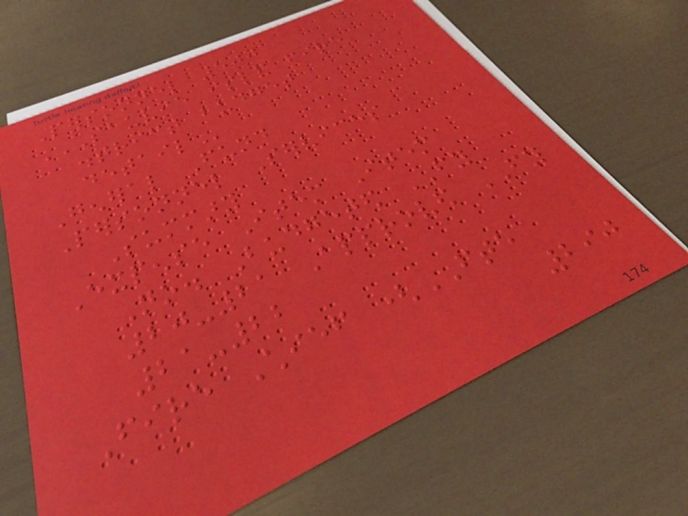Personnel 500
SAUVIE ISLAND FIRE
DISTRICT BUDGET
DETAIL
General Fund
Personnel Services
Summary
Expense Item Item
No. Budgeted FY
20-21 Approved FY
21-22
Fire Chief (FTE
290
